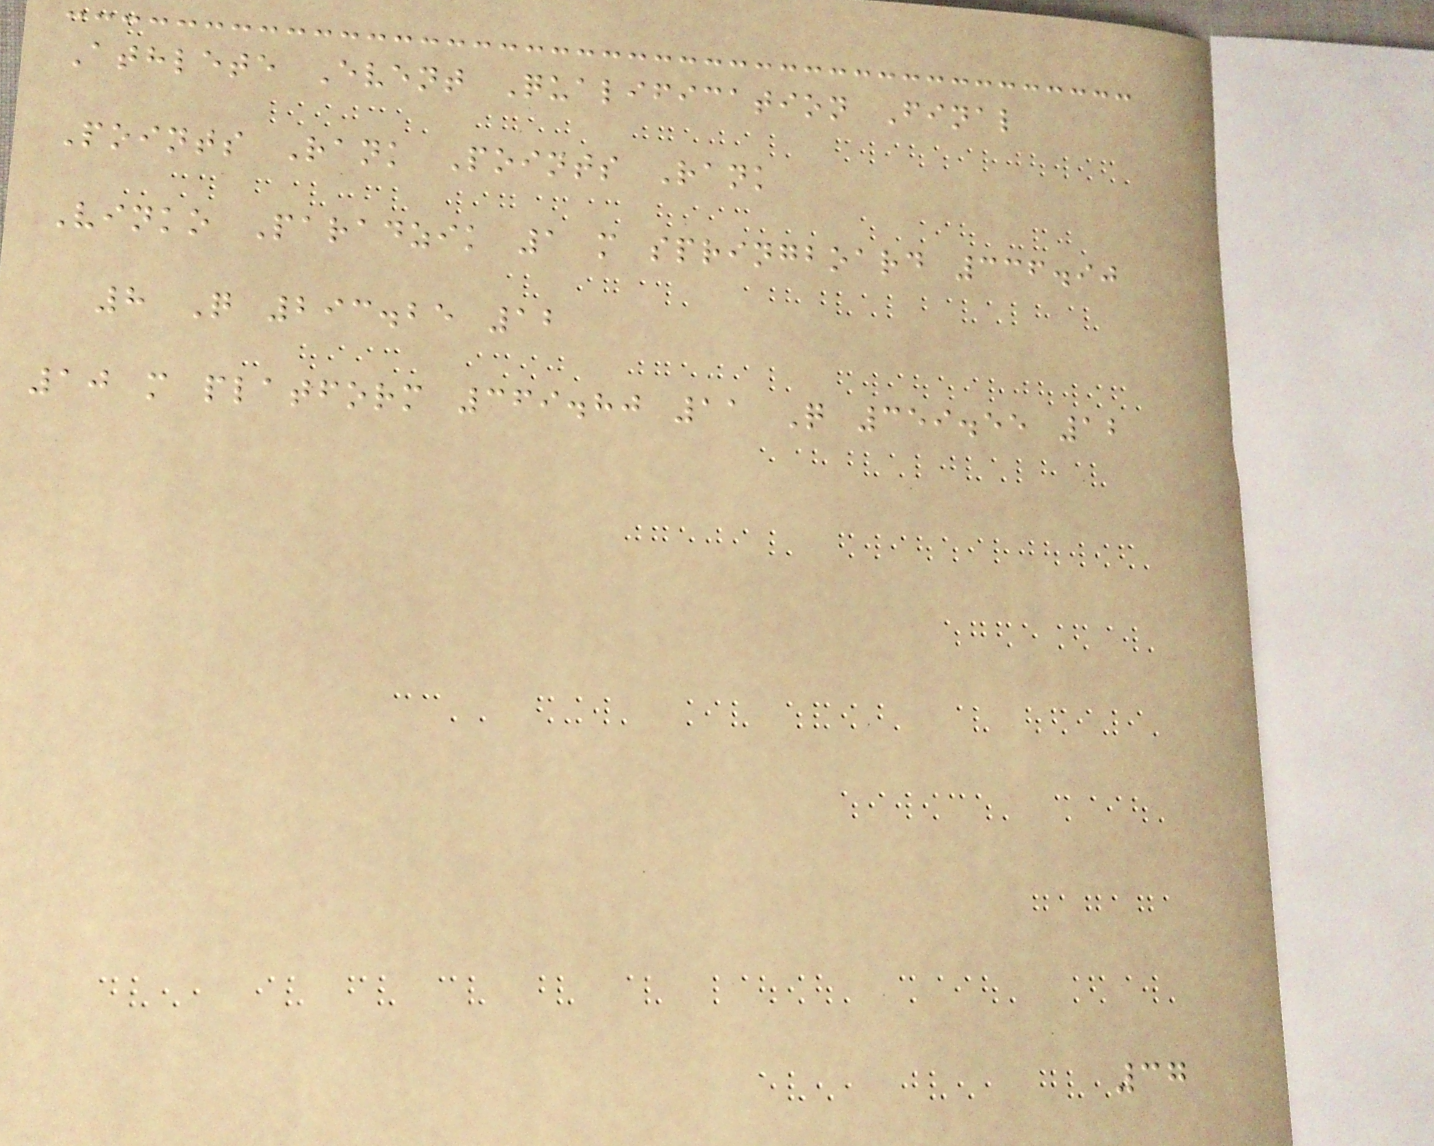Athlete Event Qualification Final
Points Rank Points Rank
Vinko Paradzik 1 m springboard 336.90
8 Q 293.25 12
10 m platform 369.80 11 Q 359.55 12
37
